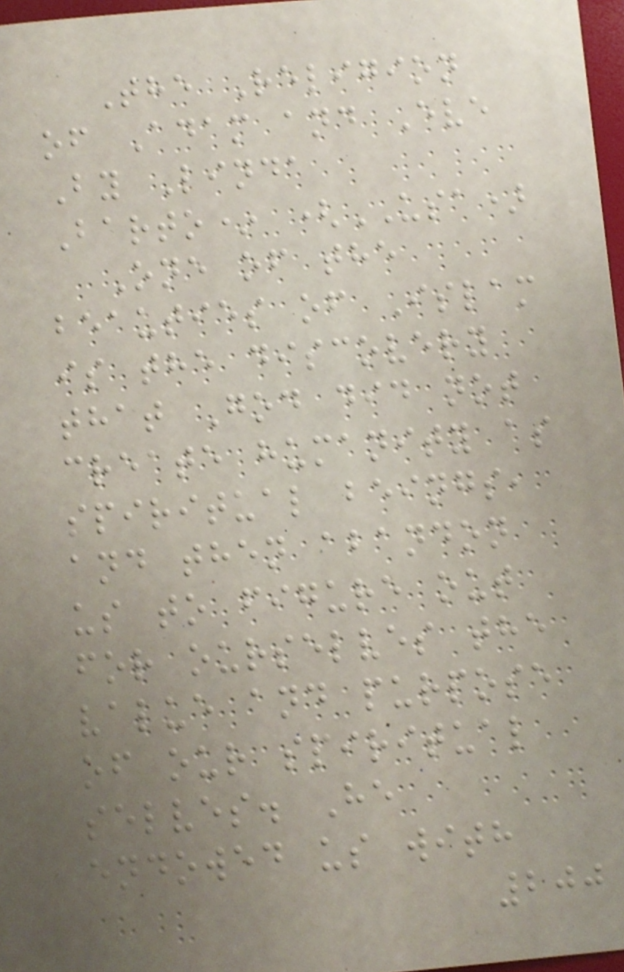The Religion
of Adam and Eve
By Linda
Barto* (USA)
One of the
beauties of Islam
is the discovery
that God did not
create humanity as
spiritual beings,
and then abandon
us to figure out
for ourselves the
value and purpose
of our spiritual
selves. He
endowed us with
200
